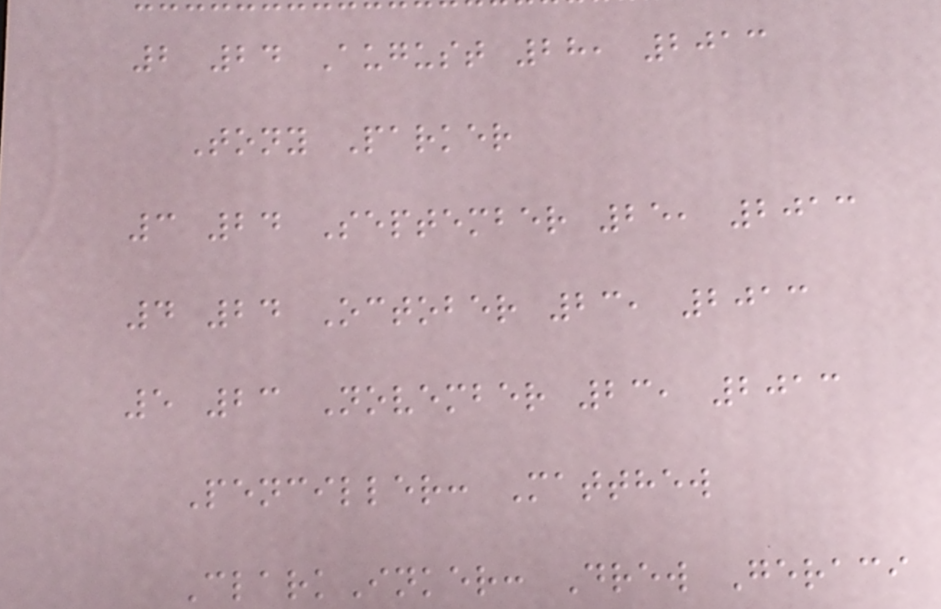2 24 August 28, 2013
Tony Parker
3 24 September 25, 2013
4 24 October 23, 2013
5 23 November 23, 2013
Penciller: Matthew
ClarkInker: Drew Geraci
